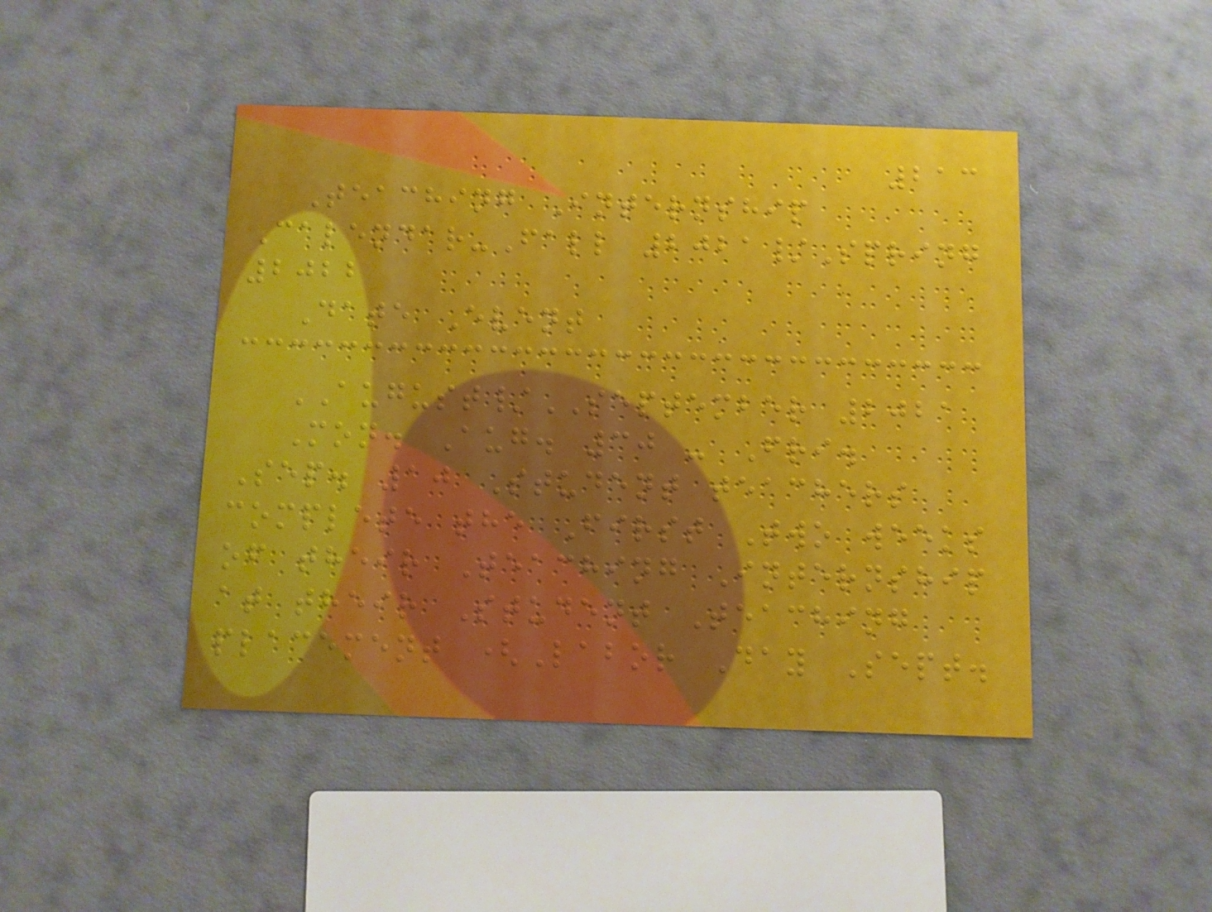213
Teaching Internship
Calendar-Fall 2021/Spring
2022
Date Event
AUGUST/SEPTEMBER 2021
Mon. Aug. 30 - Fri.
Sep. 10 Student teachers
complete the First Two weeks
of their Teaching Internship
at their Student Teaching
placement (Labor Day Sept.
